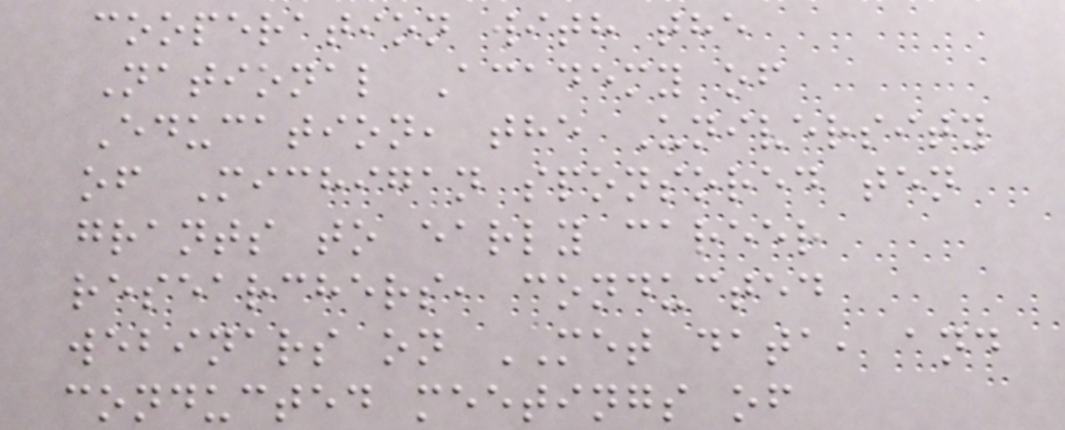cooperation with the
National Academy of
Education, the University
of Michigan sponsored ten
grants to early career
researchers, conducted
webinars on MET data, and
conducted meetings of
